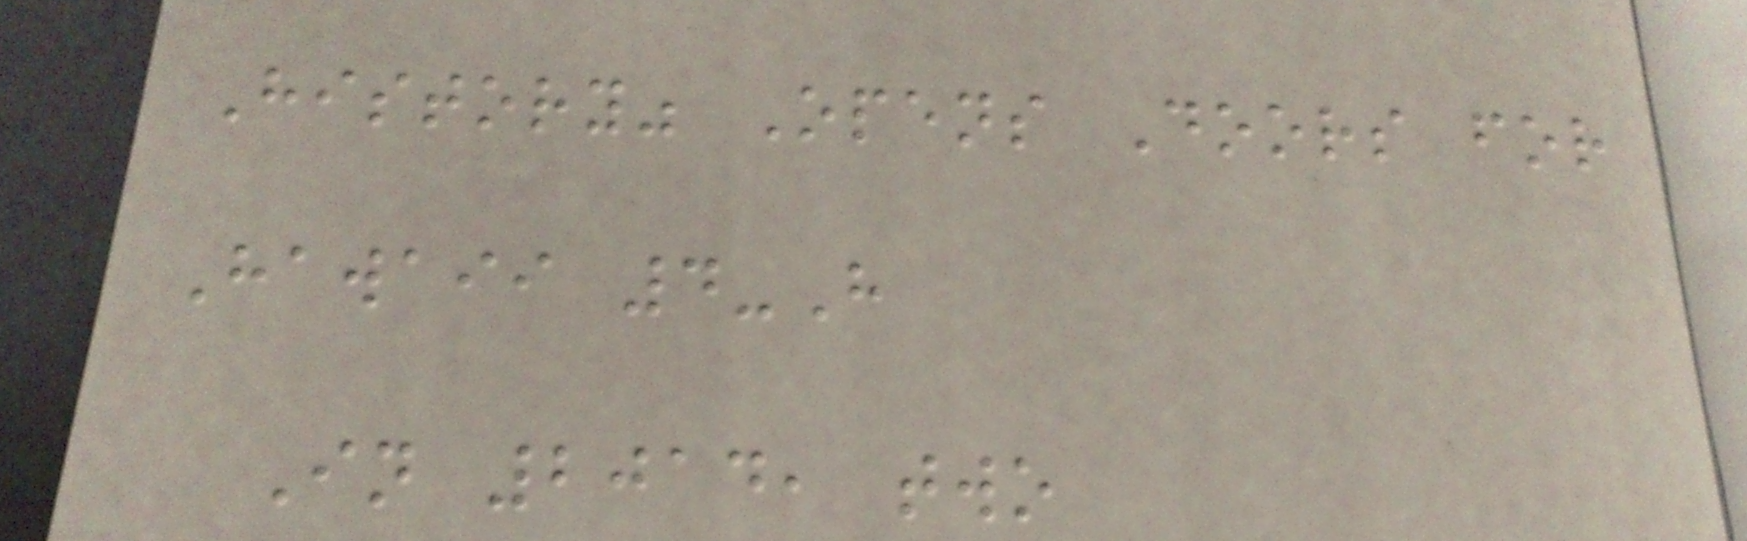History" Opens Doors for
Hawaii 4-H
In 2014, two
